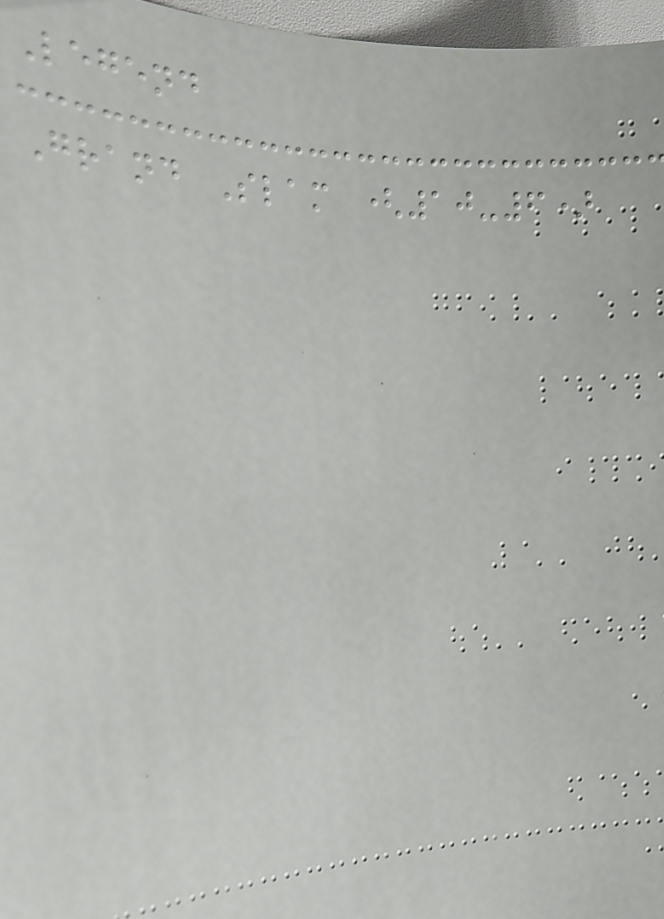Legend
Grand Slam (10-6)
